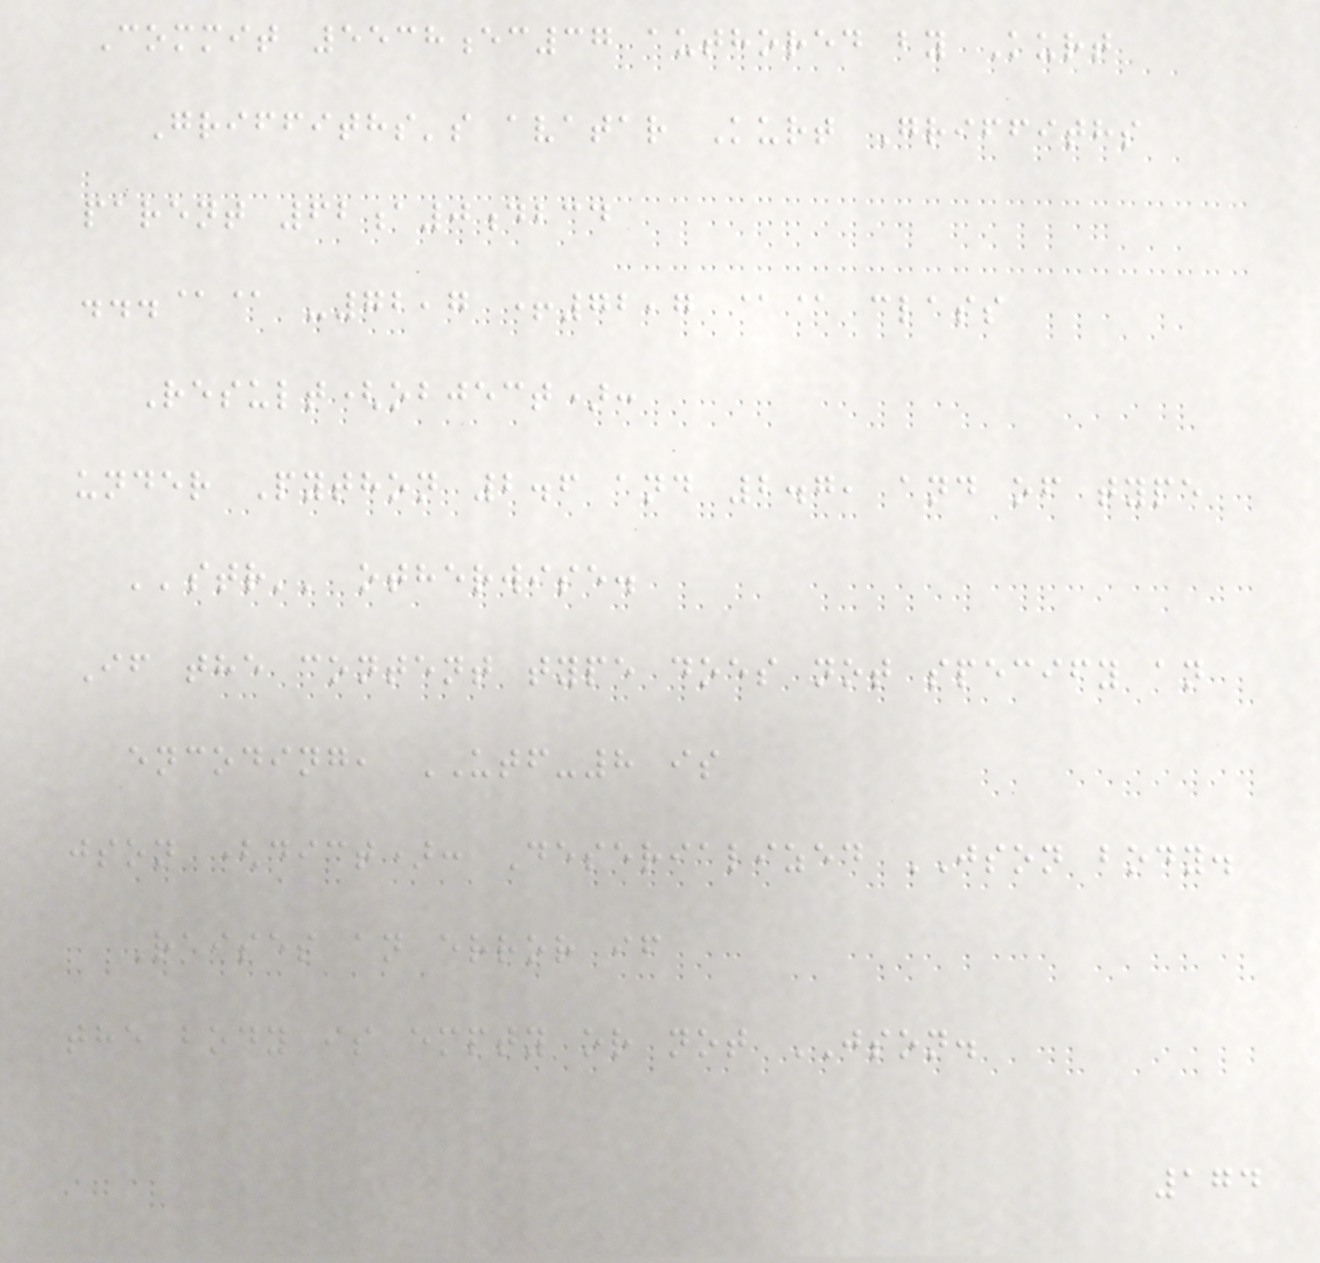Commit 5538ec37 authored by Kurt
Griffiths's avatar Kurt Griffiths
parent 62a0dbcd
...@@ -72,7 +72,7 @@ class
Result(object):
under Python 2.6 and 2.7, and of type
''str'' otherwise.
If the content type does not specify an
encoding, UTF-8 is
json (dict): Deserialized JSON body.
Raises an error if
the body is empty or not JSON.
174
